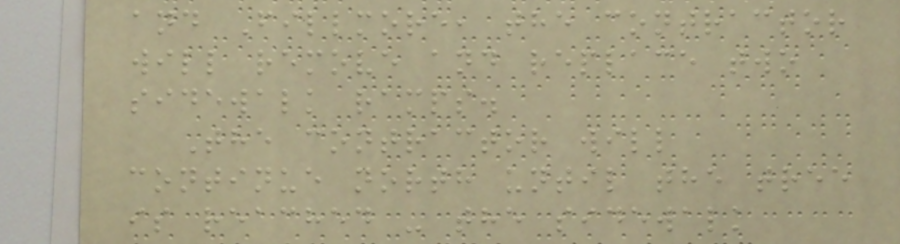and Fillmore, the contractor
will remove and replace two
sidewalk ramps.
The contractor will
continue north until the tree
is reached - the sidewalk
